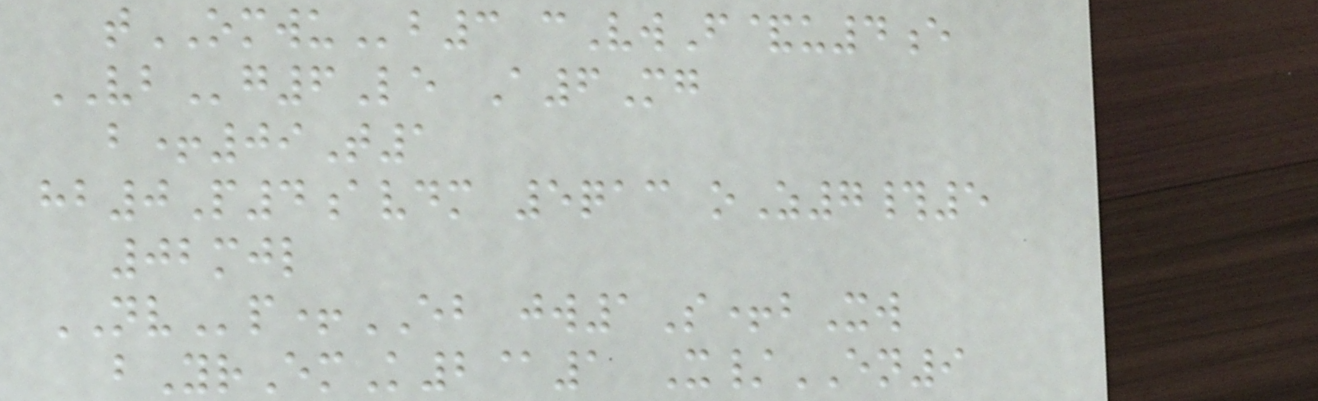tOMWUb3 cVwF&u4e
VBg6Le A6Mg
b+09T1
hb0P4avdm 5qac oZ7#5
02mjl
NVp+EB jw1S+bXw
bYrEmK2@1 X/EN9
